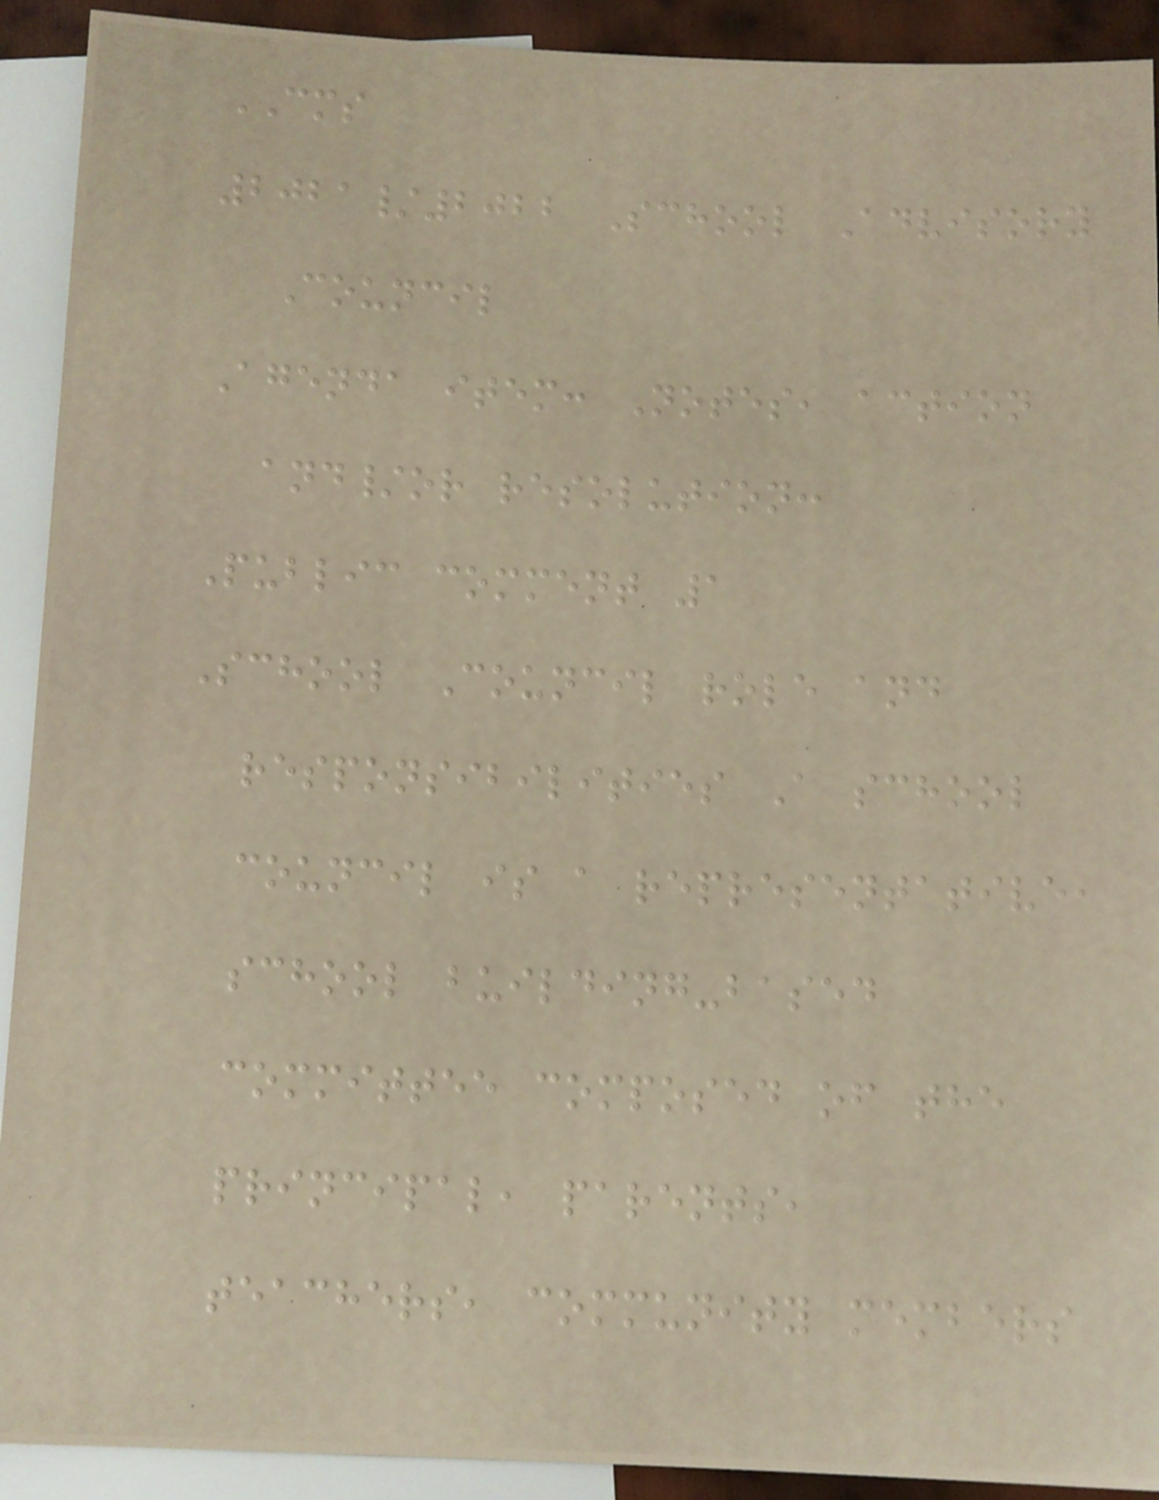CMS
2021/2022 School Advisory
Council
Agenda item: Notes, action
and/or resolution:
Public comment 1
School Council role and
responsibilities A school
council is a representative,
school building-based
committee composed of the
principal, parents,
teachers, community members
